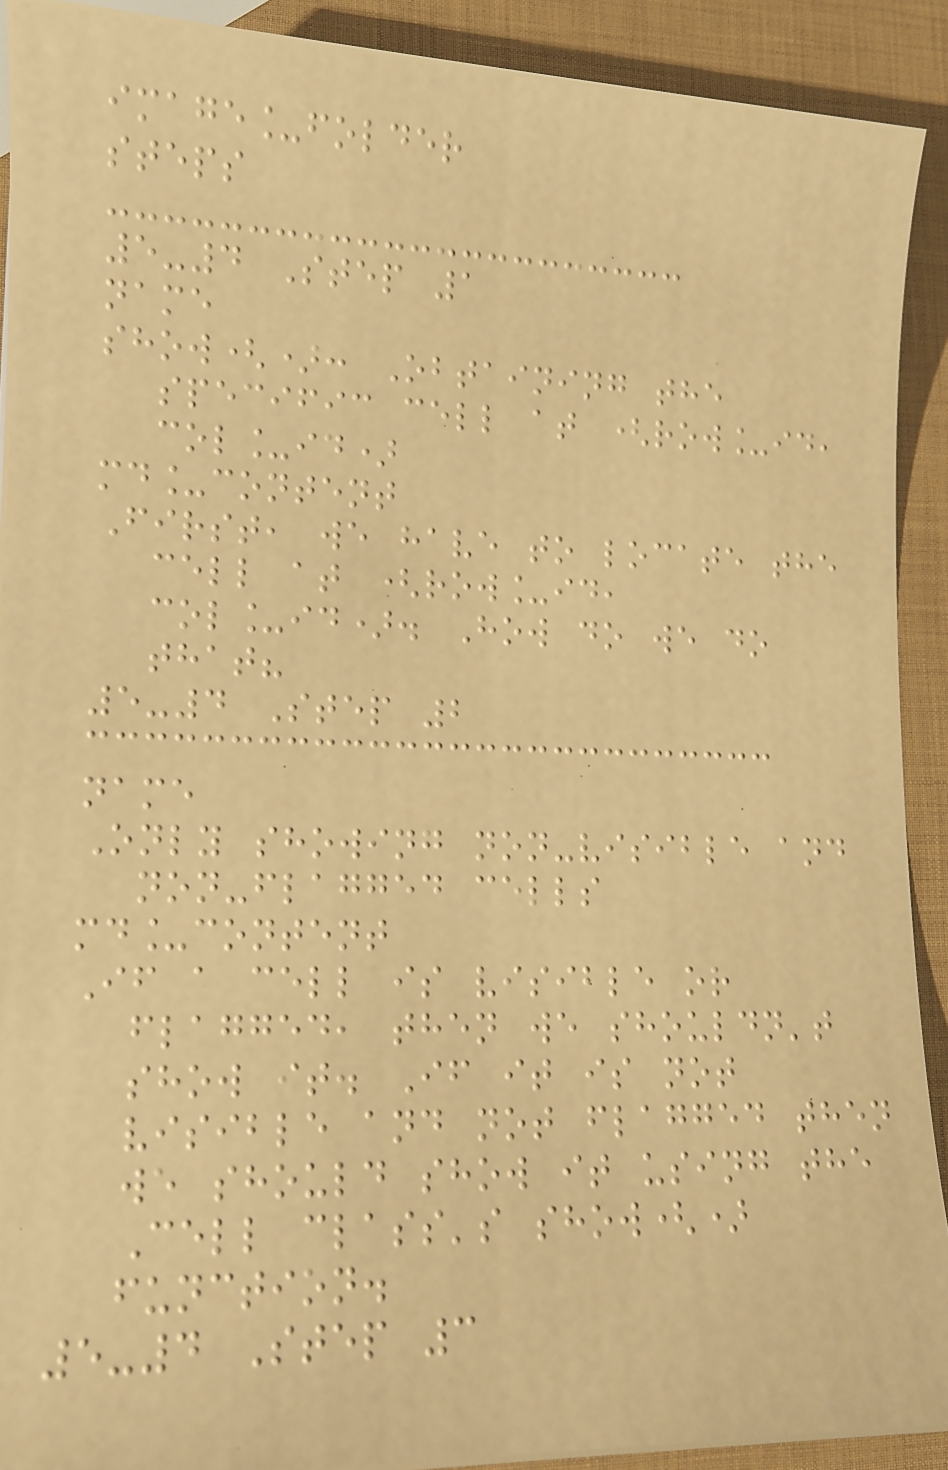image_folder
steps
5-4 Step 1
name
show(): Obtaining the
specific cell at (row_id,
col_id)
md_content
First, we have to locate the
cell at (row_id,
col_id). How do we do
that?
5-4 Step 2
name
Only showing non-visible and
non-flagged cells
md_content
If a cell is visible or
flagged, then we shouldn't
show it. If it is not
visible and not flagged then
we should show it using the
Cell class's show()
function.
5-4 Step 3
